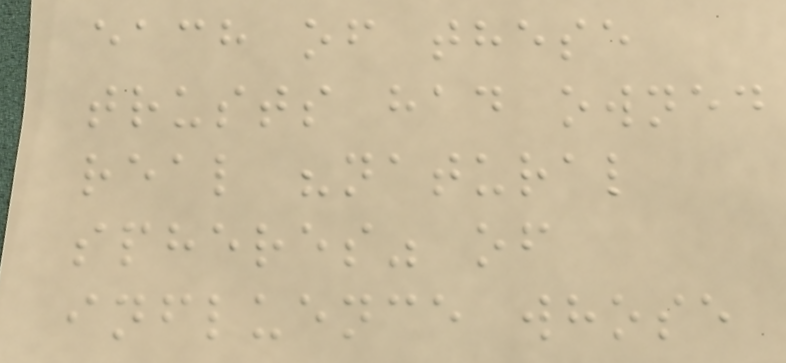each of these
trusts had owned
real "natural
spheres" of
influence whose
